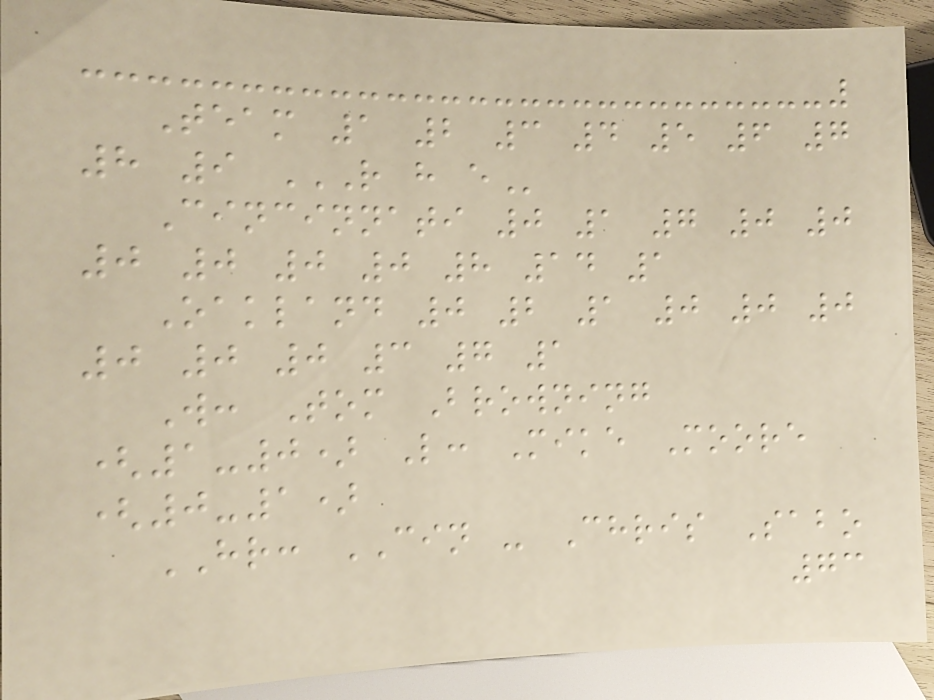Team 1 2 3 4 5 6 7
8 9 R H E
Cincinnati 0 1 7 0 0
0 0 0 0 8 14 1
Oakland 0 2 1 0 0 0
0 0 0 3 7 1
W: Tom Browning
(1-0) L: Mike Moore
(0-1)
HR: CIN - Chris Sabo
73
